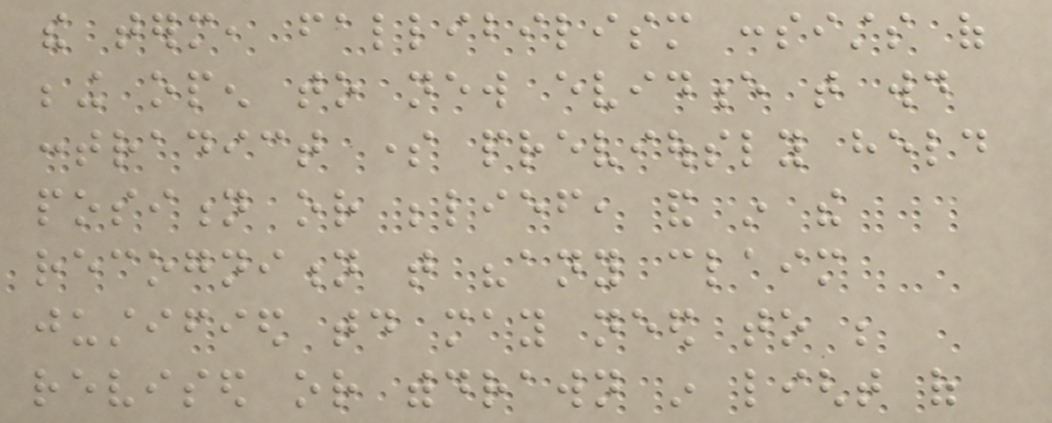the term, fallibilism consists of
being open to new evidence that would
contradict some previously held
position or belief, and in the
recognition that "any claim
justified today may need to be
revised or withdrawn in light of
